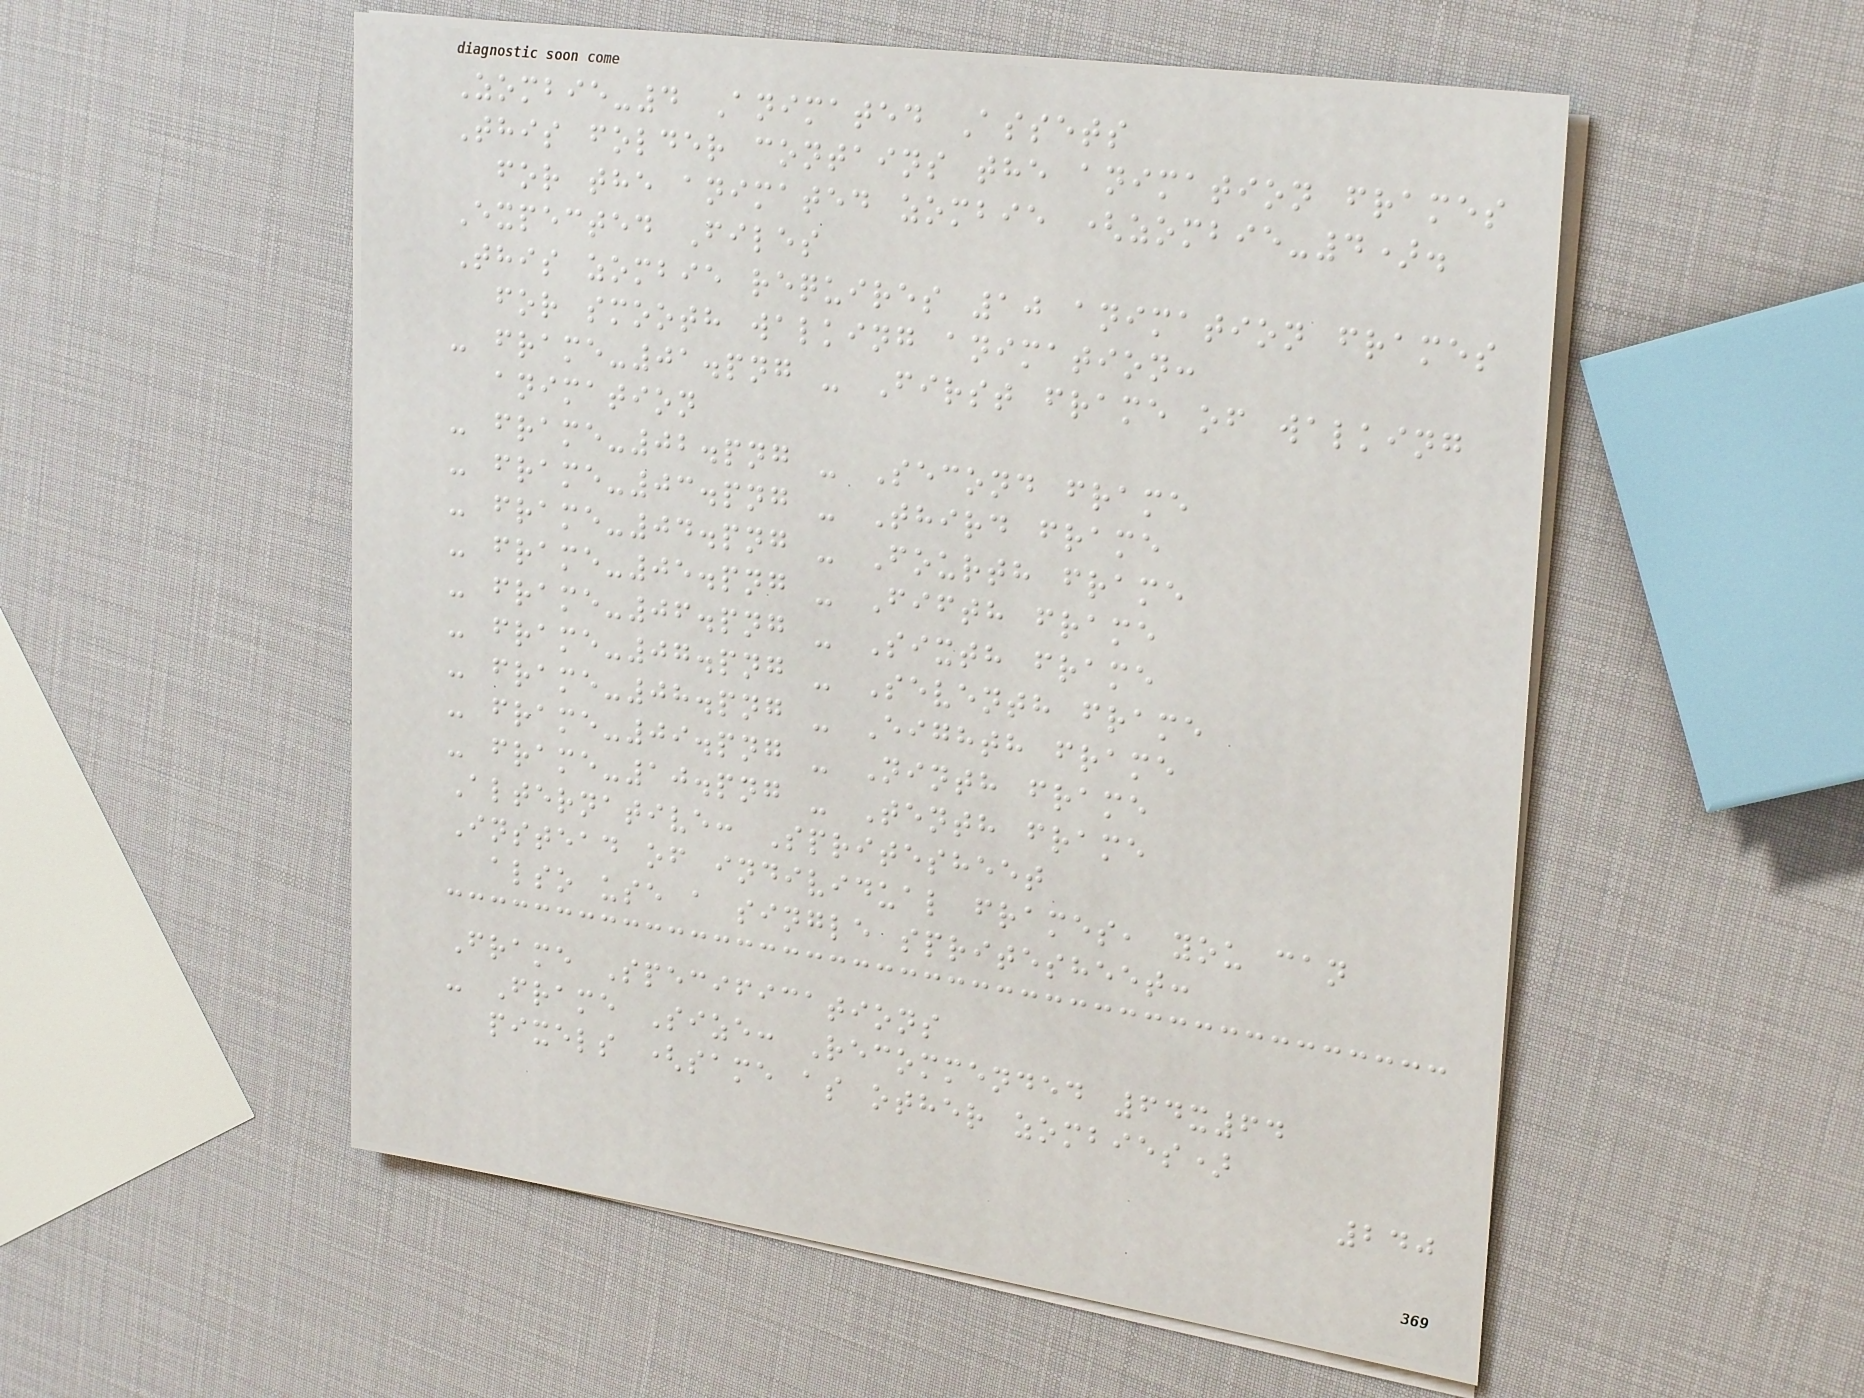Zombie-4 Animated Assets
This folder contains the animation frames
for the animated zombie (zombie-4).
Expected Files
This zombie requires 10 animation frames
for smooth walking animation:
- frame-01.png - First frame of walking
animation
- frame-02.png - Second frame
- frame-03.png - Third frame
- frame-04.png - Fourth frame
- frame-05.png - Fifth frame
- frame-06.png - Sixth frame
- frame-07.png - Seventh frame
- frame-08.png - Eighth frame
- frame-09.png - Ninth frame
- frame-10.png - Tenth frame
Alternative: Spritesheet
Instead of individual frames, you can
also use a single spritesheet:
Frame Specifications
- Frame Size: Recommended 64x64
pixels (same as other zombies)
240
